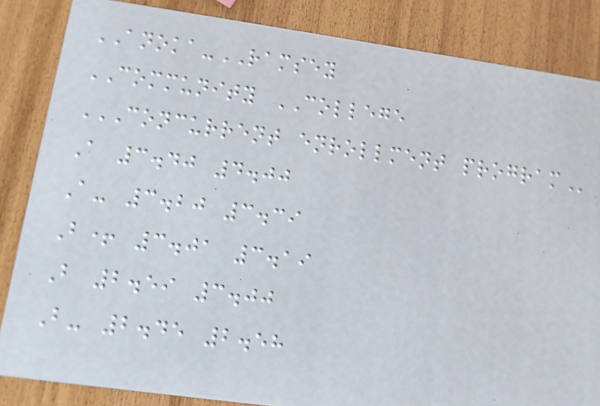ANOKA-RAMSEY
COMMUNITY COLLEGE
CONCURRENT ENROLLMENT PROGRAM
A 3.40 4.00
A- 3.20 3.39
B+ 3.01 3.19
B 2.59 3.00
B- 2.45 2.58
